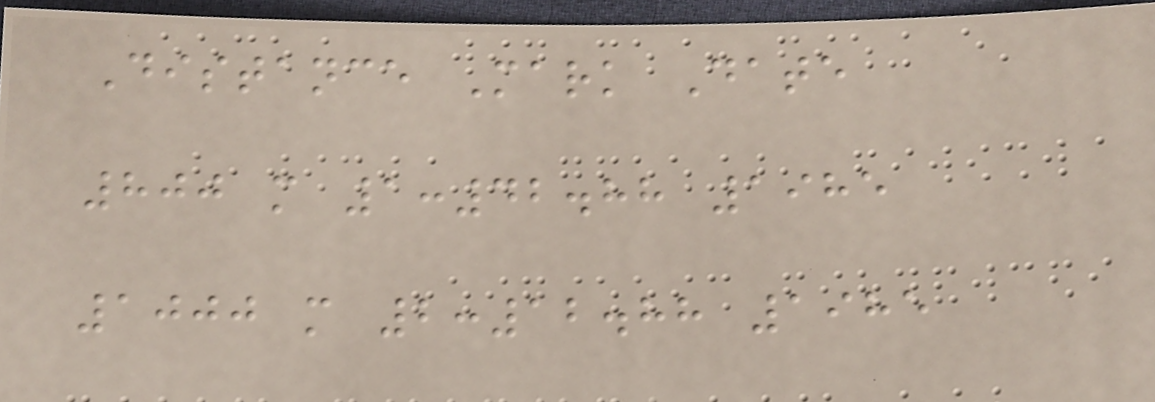Distance Mark Date
800 m 1:42.88 1985
1000 m 2:12.88 1985
